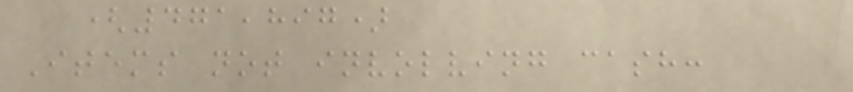(471,897)
Items not involving cash:
